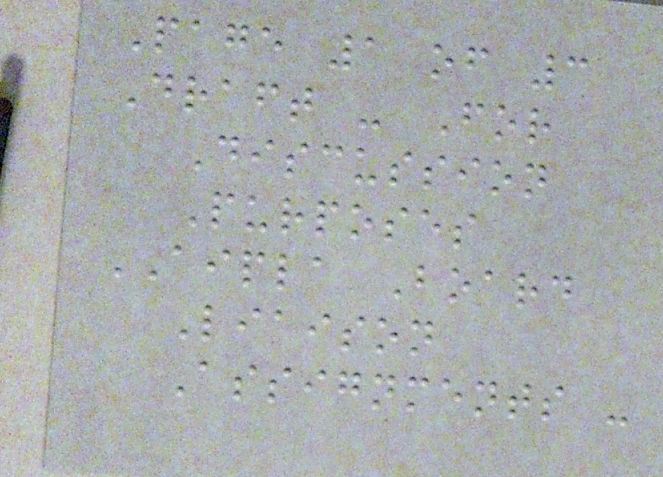Page 1 of 3
Draft - For
Discussion
Purposes
AIPLA Board
Liaison
Assignments -
